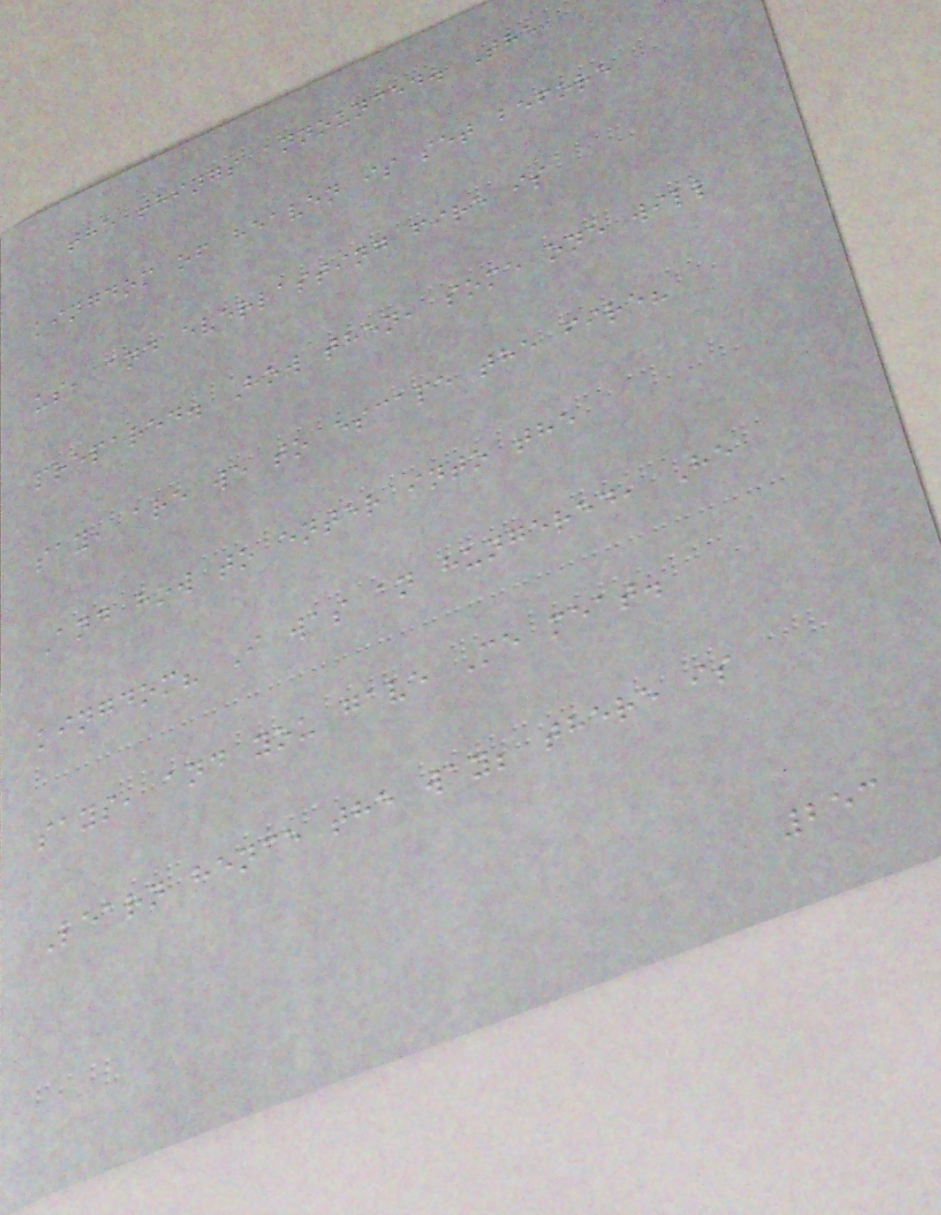the things announced. The
kingdom of heaven is set before
us, and everlasting fire is
prepared. How then, some one will
say, are we to escape the fire?
And how to enter into the
kingdom? I was an hungered, He
says, and you gave Me meat.
Learn hence the way; there is
253
